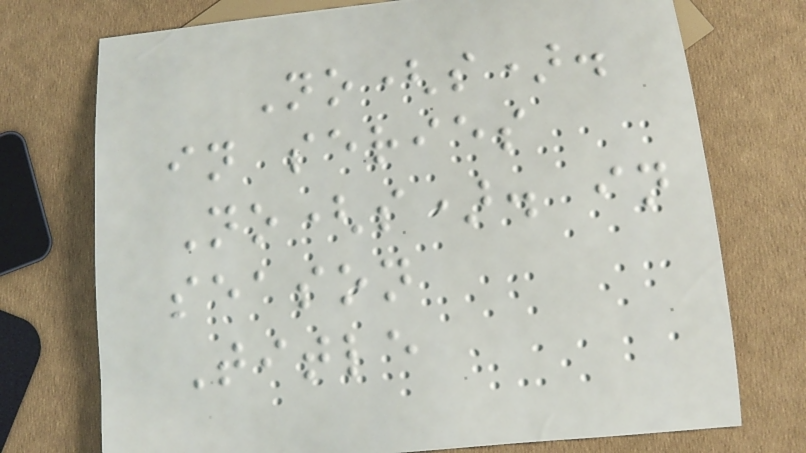No(s).
in series
No(s). in
season
Title
